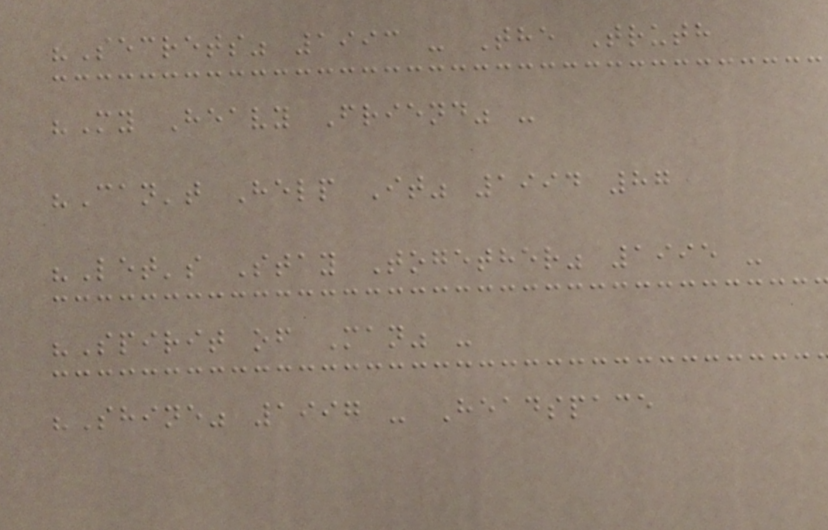"Secrets" 1993 - The Truth
"My Heavy Friend" -
"Can't Help It" 1994 87
"Let's Stay Together" 1995 -
"Spirit of Man" -
"Shine" 1997 - Headspace
